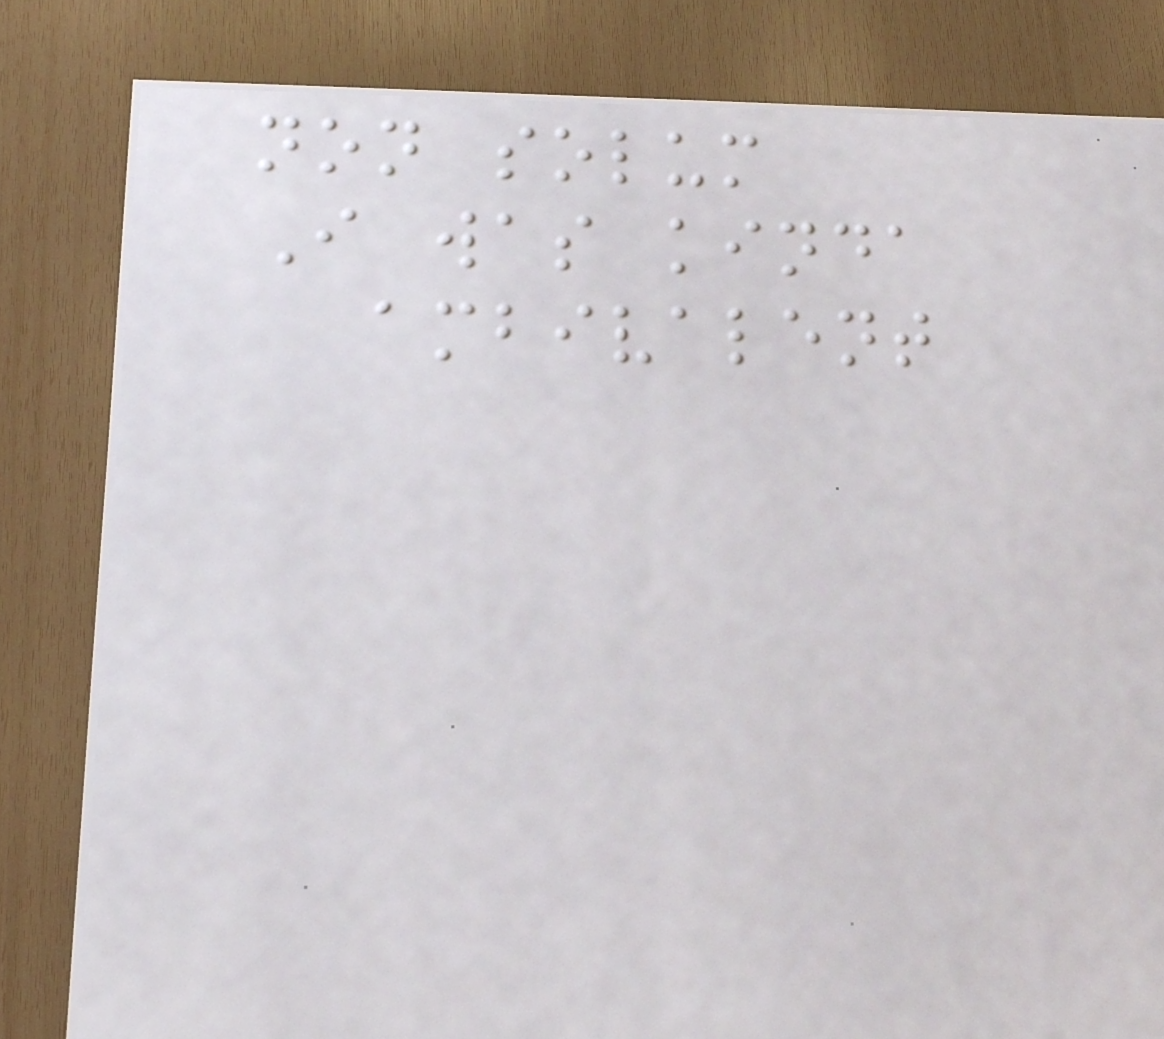non solum
I was kinda
ambivalent
